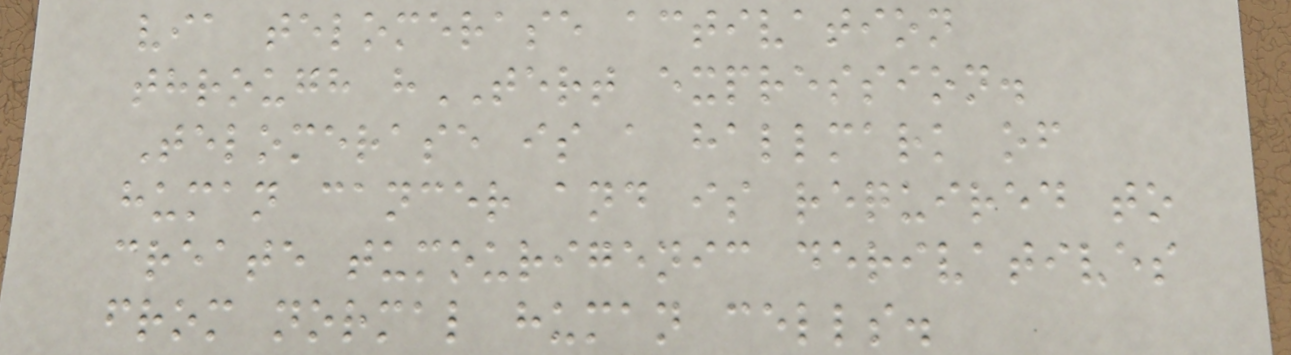via telomerase activation
through hTERT expression.
Telomerase is a hallmark of
human cancer and is required to
create tumourigenic derivatives
from normal human cells.
